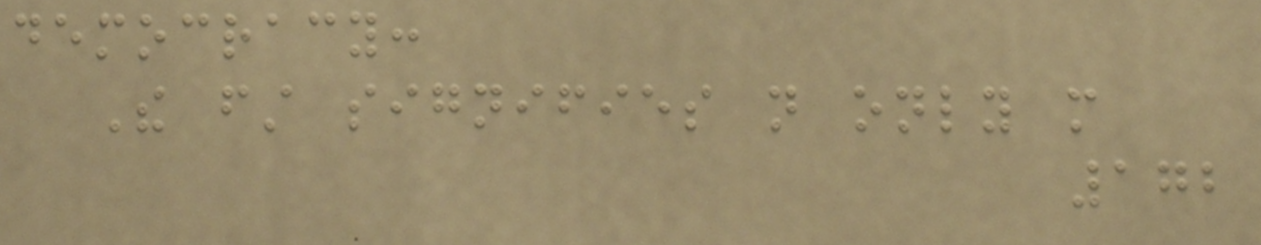democracy:
The first signifies not only more
172
